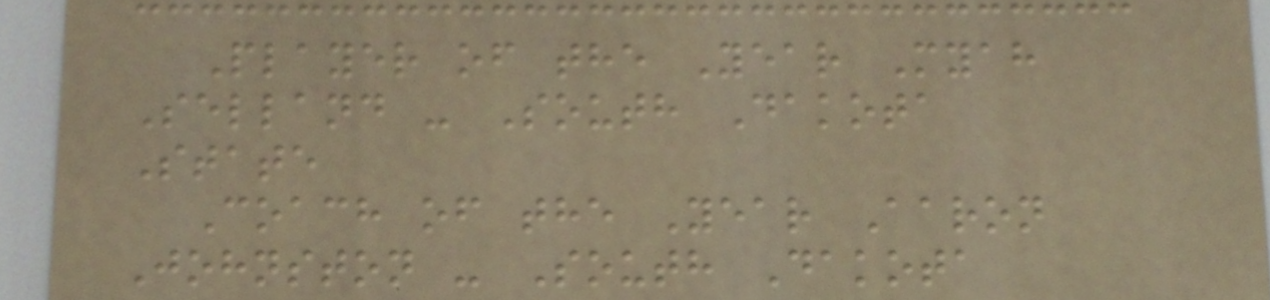Player of the Year Myah
Selland - South Dakota
State
Coach of the Year Aaron
Johnston - South Dakota
